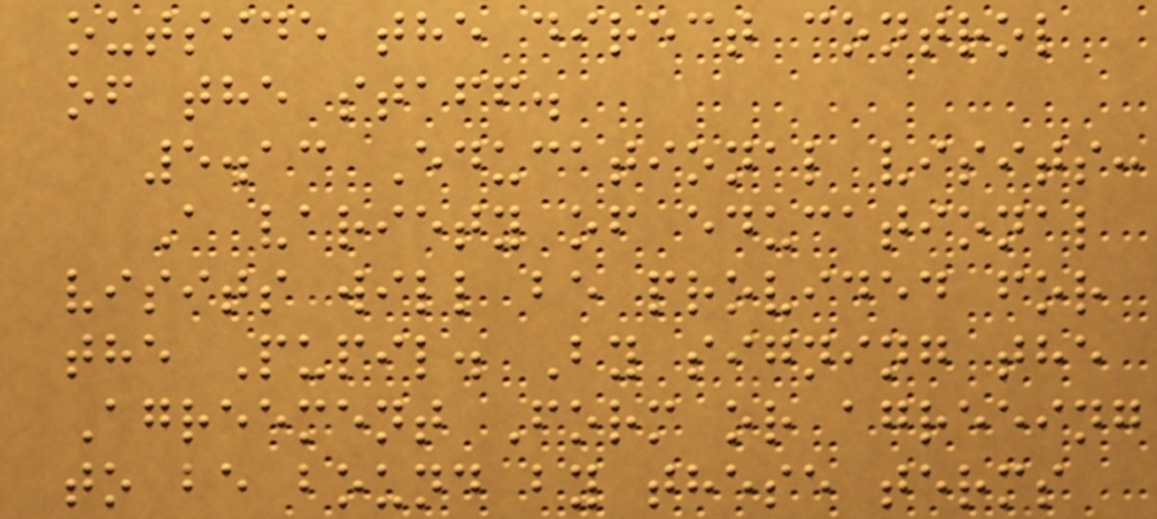outside the direct control
of the staff.
5.13 Educational visits:
A variety of educational
visits will be provided for
the Pupil. By signing the
Agreement Form or agreeing
to be bound by these terms
